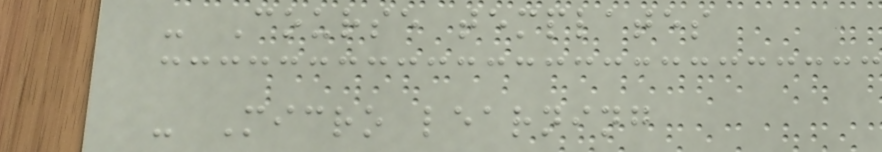- Course templates
- Micro learning
